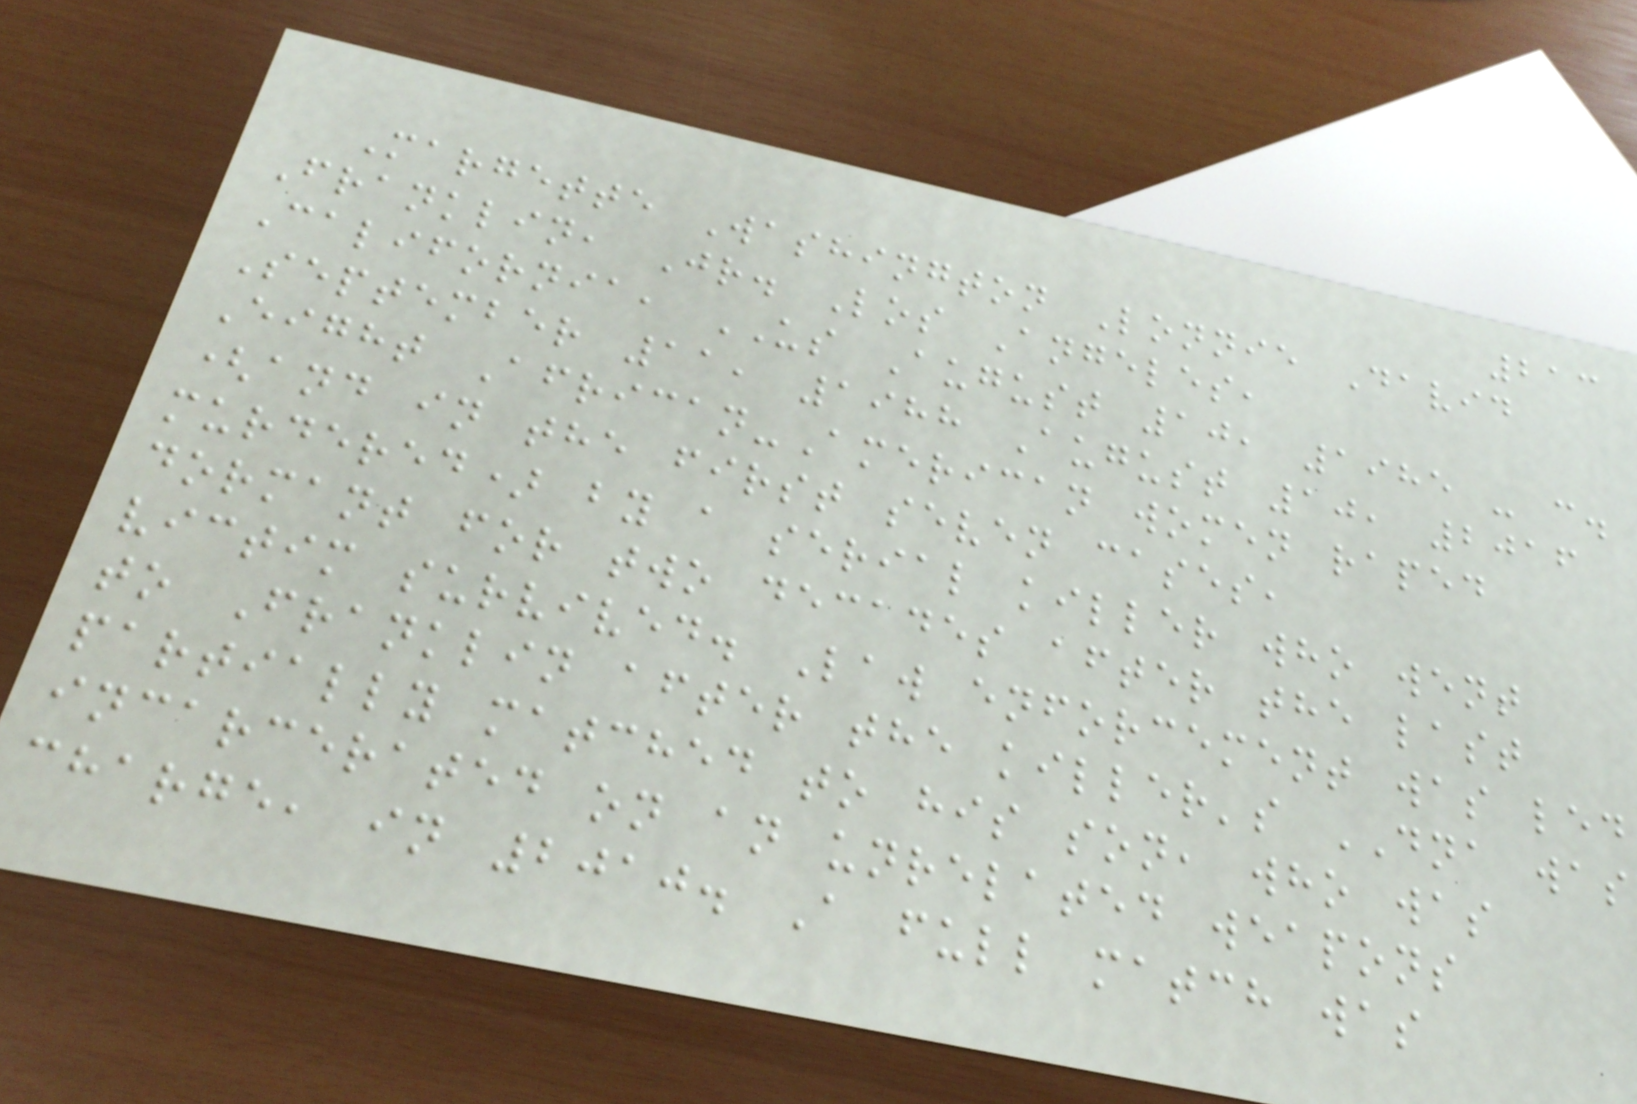213
Margette Washington Lonnie David
Franklin, Jr. Los Angeles,
California, US August 10, 1985 - c.
September 11, 1988 August 10, 2016
Eight African-American women raped
(and in the first seven cases,
murdered) by a serial killer who went
dormant for two decades after the last
victim survived. Law enforcement was led
to Franklin after the killer's DNA was
partially matched to his son, who was
incarcerated on an unrelated weapons
charge, in 2010. A full match was
